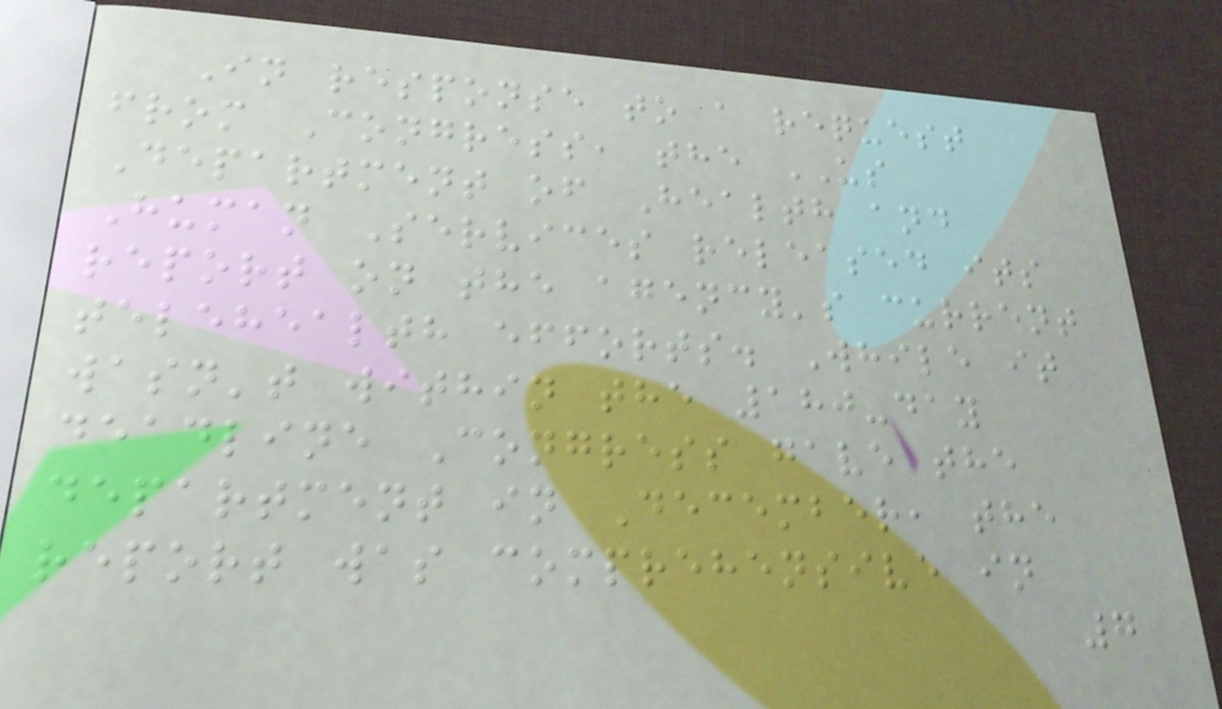In response to a request
from Congress, the US
Department of Health and
Human Services released its
report on the agency's current
telehealth efforts. While it
wasn't within the 180-day
deadline Congress gave the
department in December, the
report was comprehensive in
7
